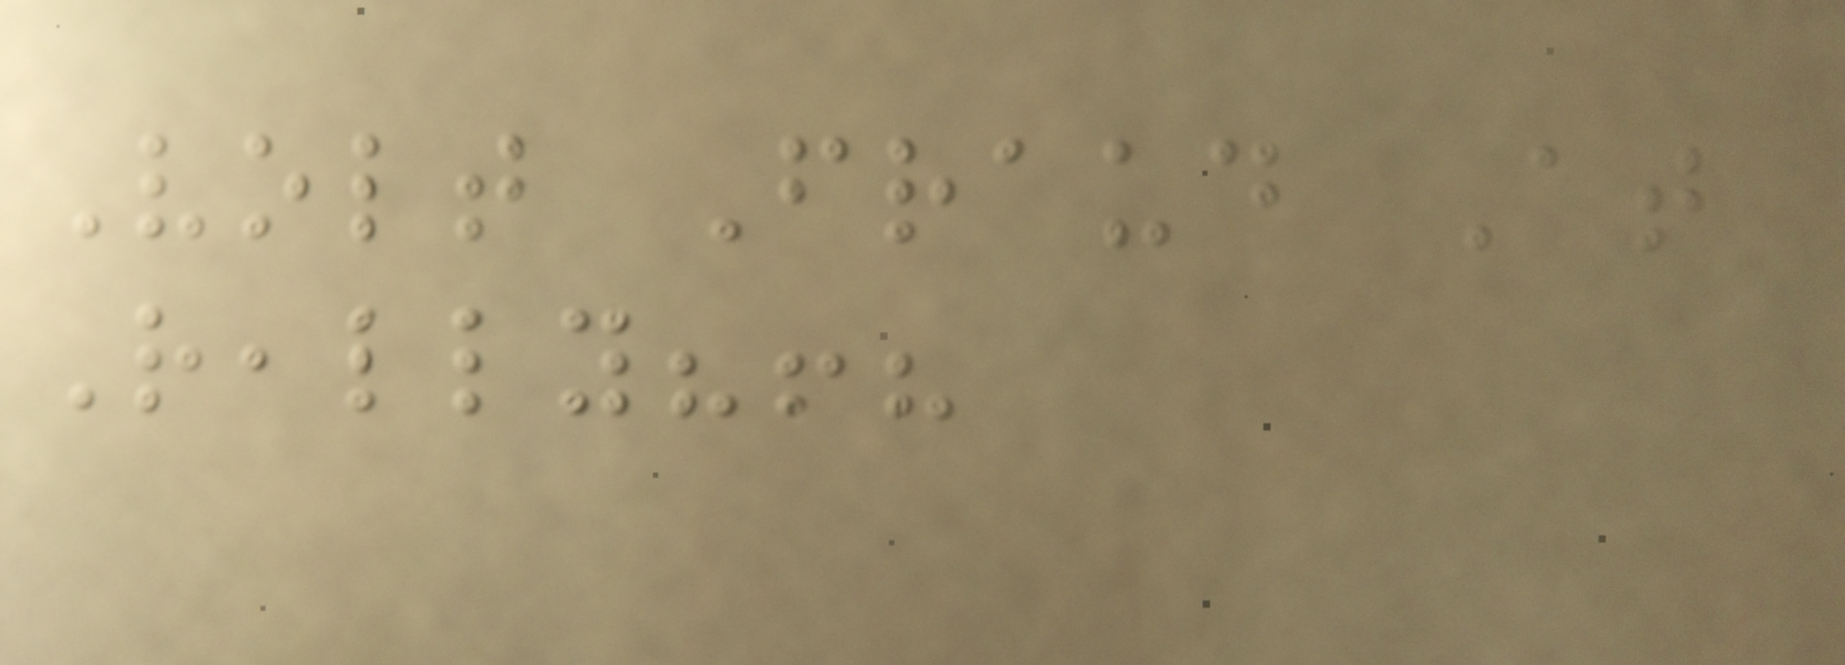Volt Fraud At
Really?!?
